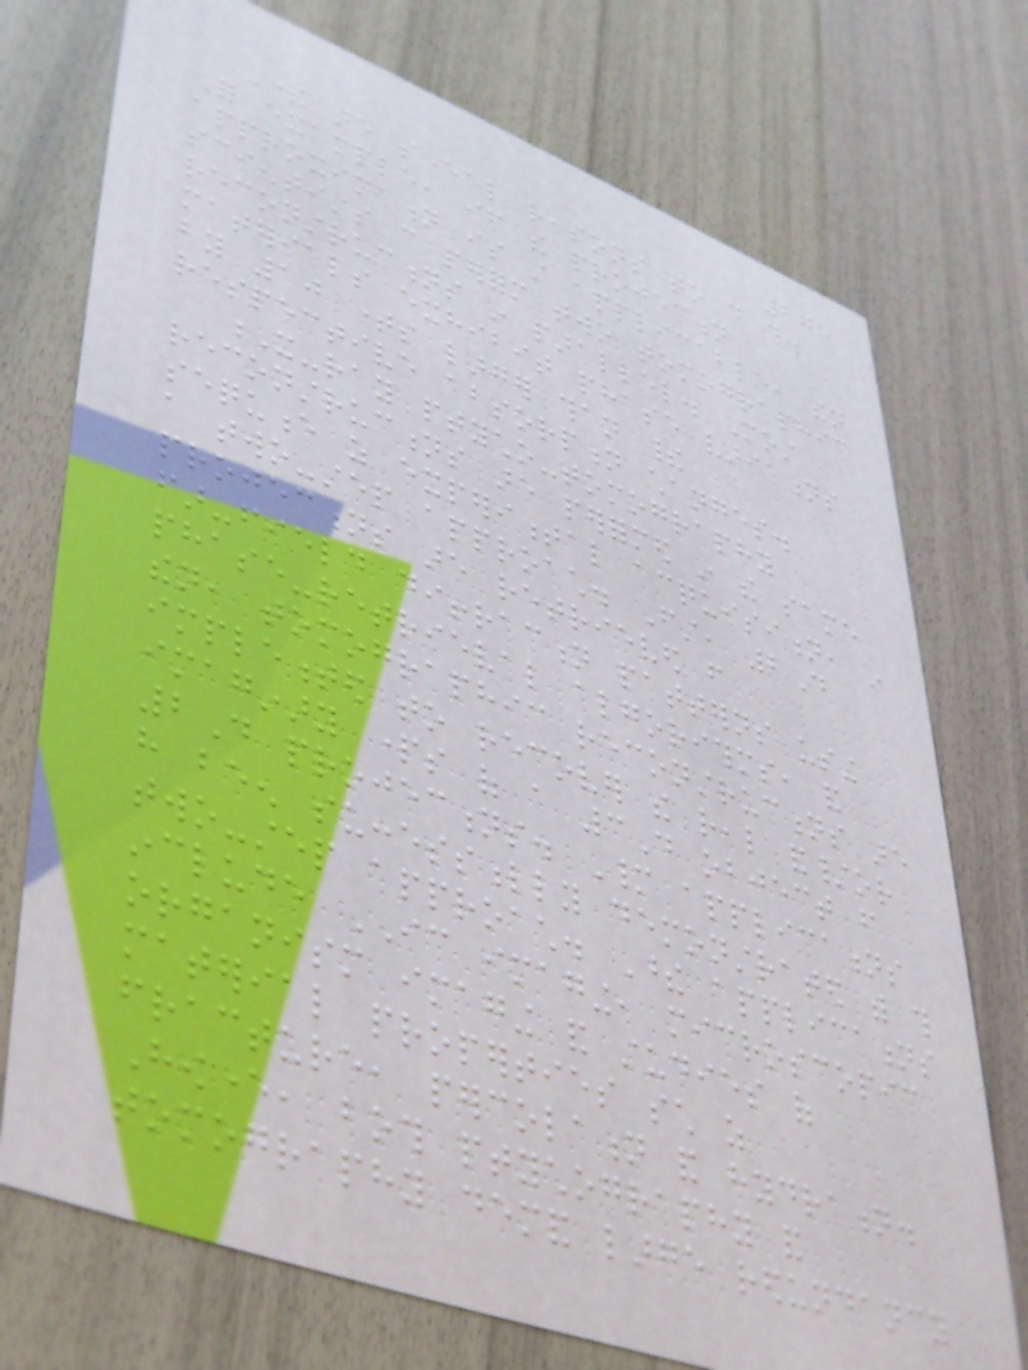275
There are several reasons to do this.
For example, if the projection
approximation is still applicable, then
scientists can perform two tomographic
reconstructions in parallel. Most
materials exhibit phase variations
by 10 times larger than their
respective absorption changes.
X-ray ptycho-tomography
reconstructions are performed in the same
sequence as experimental acquisition, in
a two-step approach. First, 2D
projections are retrieved from
far-field diffraction patterns using
phase-retrieval algorithms, and
then, tomographic reconstructions are
implemented to recover the real and/or
imaginary parts of a 3D object from
2D projections. Many applications
have been successfully demonstrated with this
two-step approach. These applications
include IC imaging, microscopic
organism imaging and studies of
material properties such as
fracture, percolation and hydration.
However, both ptychography and
tomography demand large redundancy
